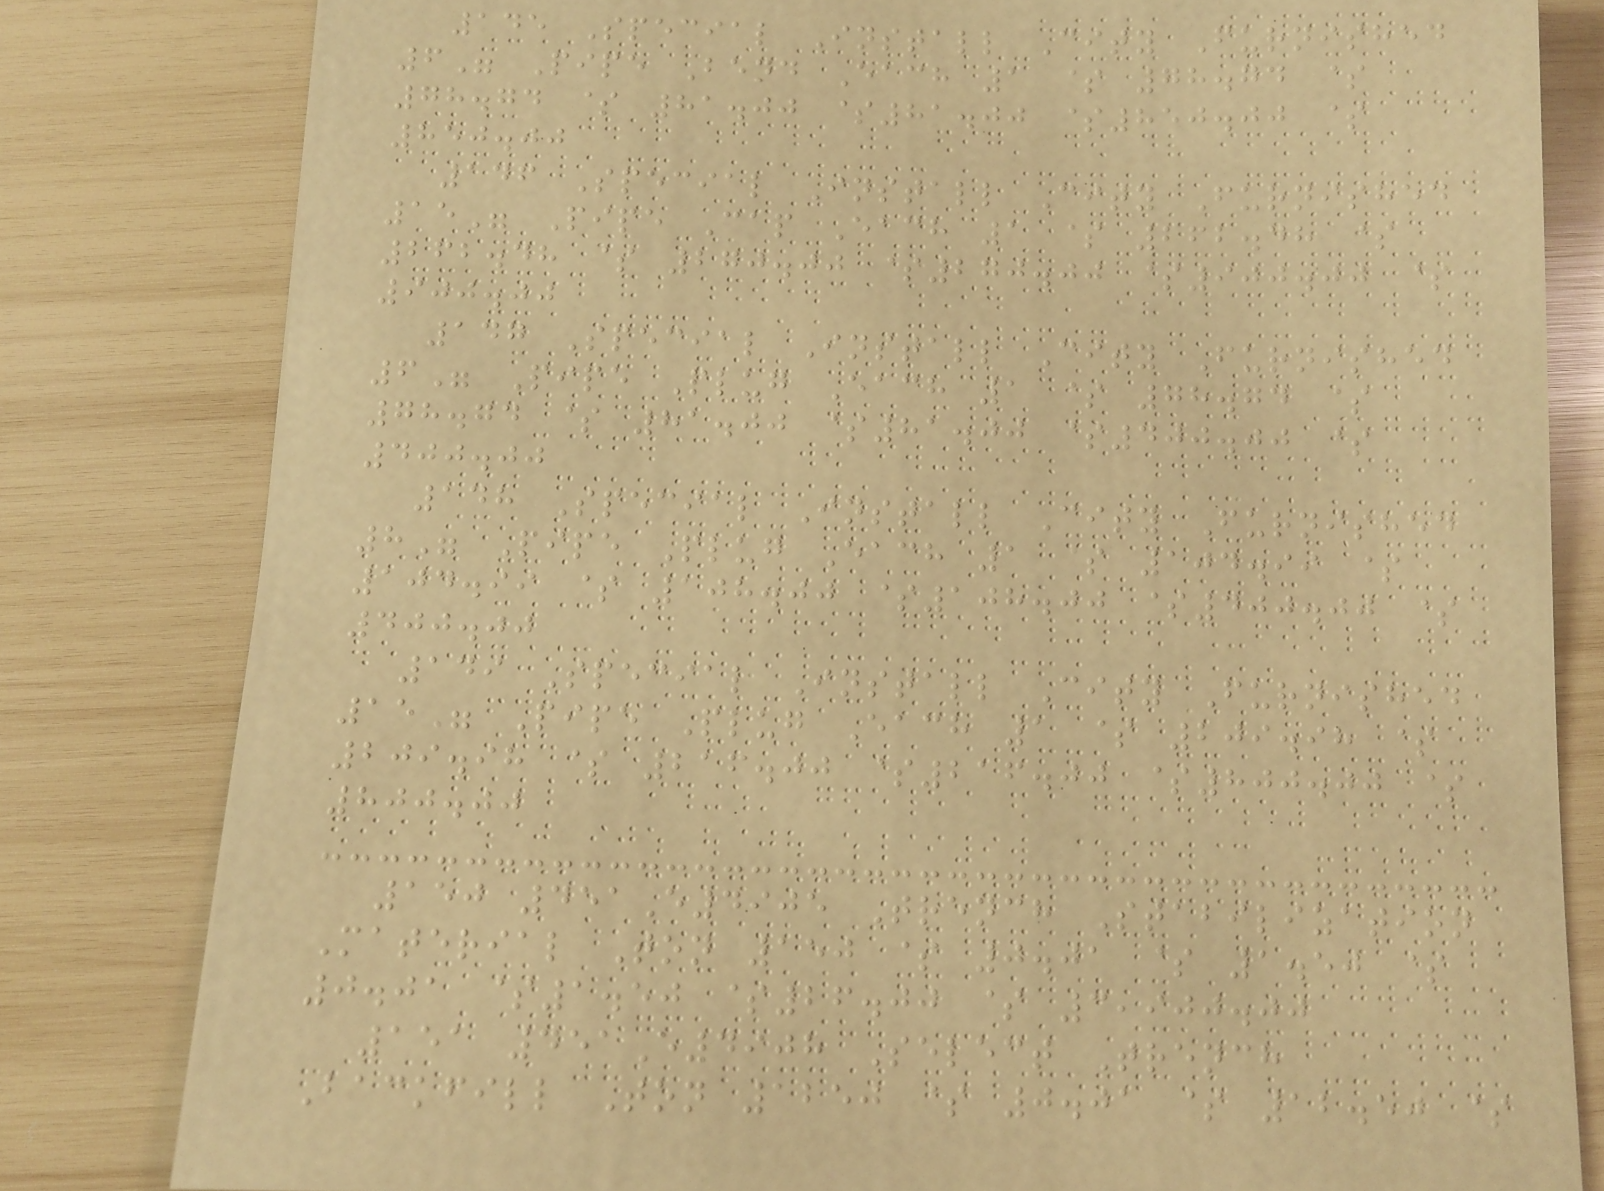145 Special Install City Furnished
6" Pipe Bend Each 1 $ 78.74 $
78.74 $ 81.00 $81.00 $850.00 $
850.00
146 Special Install City Furnished
15" Pipe Cap Each 1 $ 262.48 $
262.48 $ 270.00 $270.00 $900.00 $
900.00
147 Special Install City Furnished
6" Pipe Plug Each 1 $ 78.74 $
78.74 $ 81.00 $81.00 $400.00 $
400.00
148 Special Install City Furnished
8" Pipe Plug Each 1 $ 104.99 $
104.99 $ 108.00 $108.00 $400.00 $
400.00
149 Special Install City Furnished
15" Pipe Plug Each 1 $ 209.98 $
209.98 $ 216.00 $216.00 $800.00 $
800.00
150 451E4905 Trench Stabilization
Material Ton 150 $ 0.01 $ 1.50 $
0.01 $1.50 $26.00 $ 3,900.00
151 451E4908 Select Trench
Backfill Ton 1250 $ 0.01 $ 12.50 $
